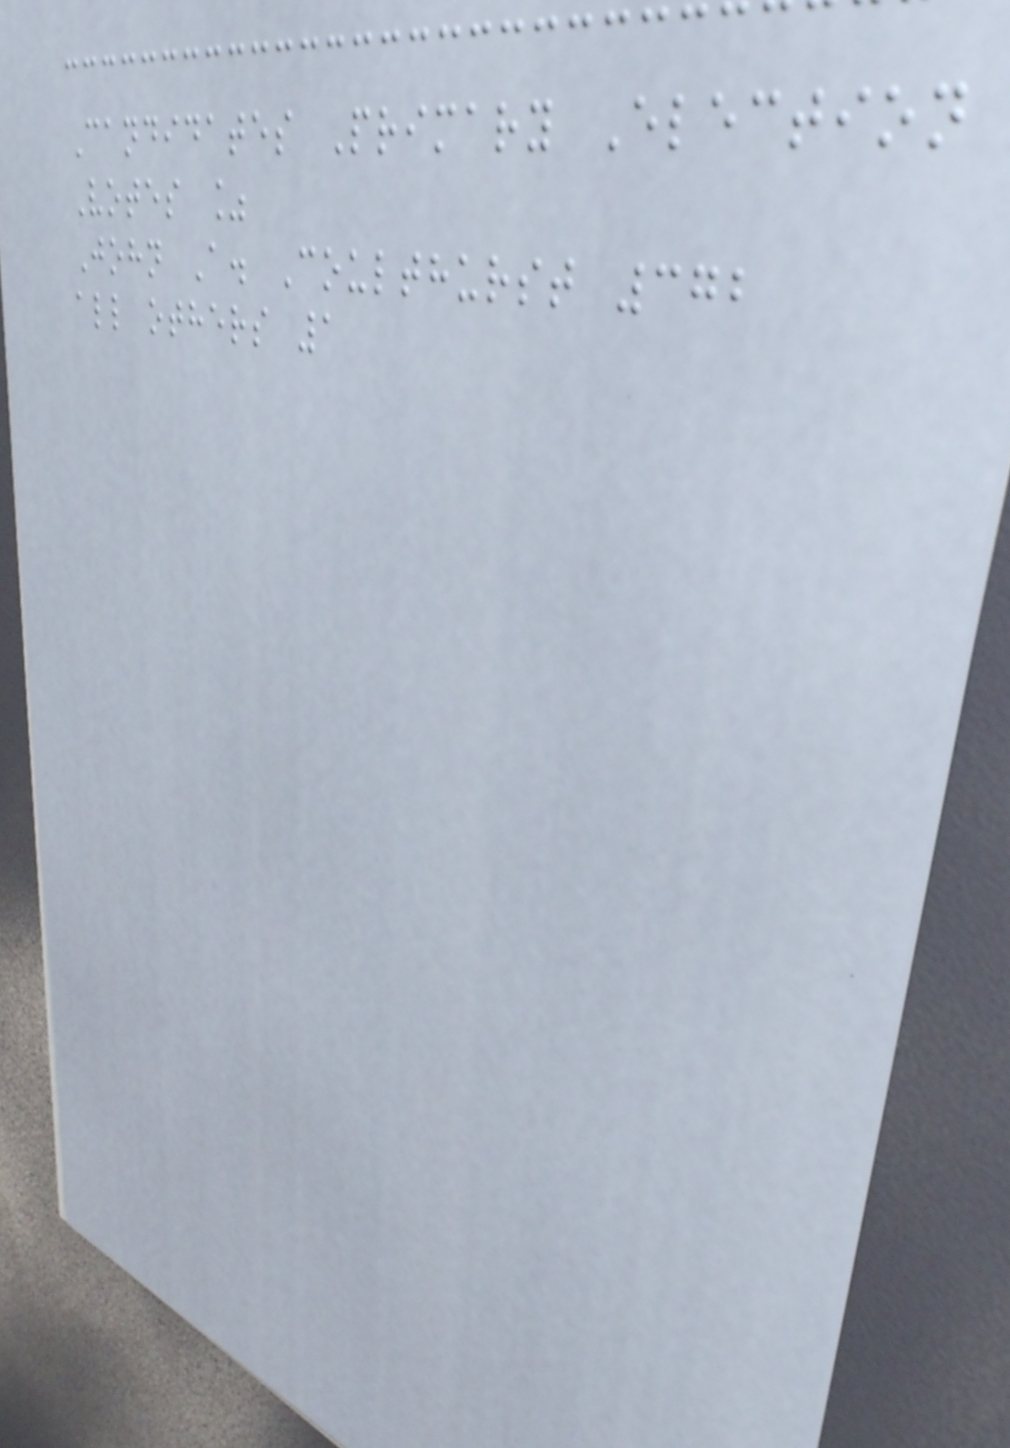Candidates Primary Election
Votes %
John A. Coulthurst 372
all others 1
